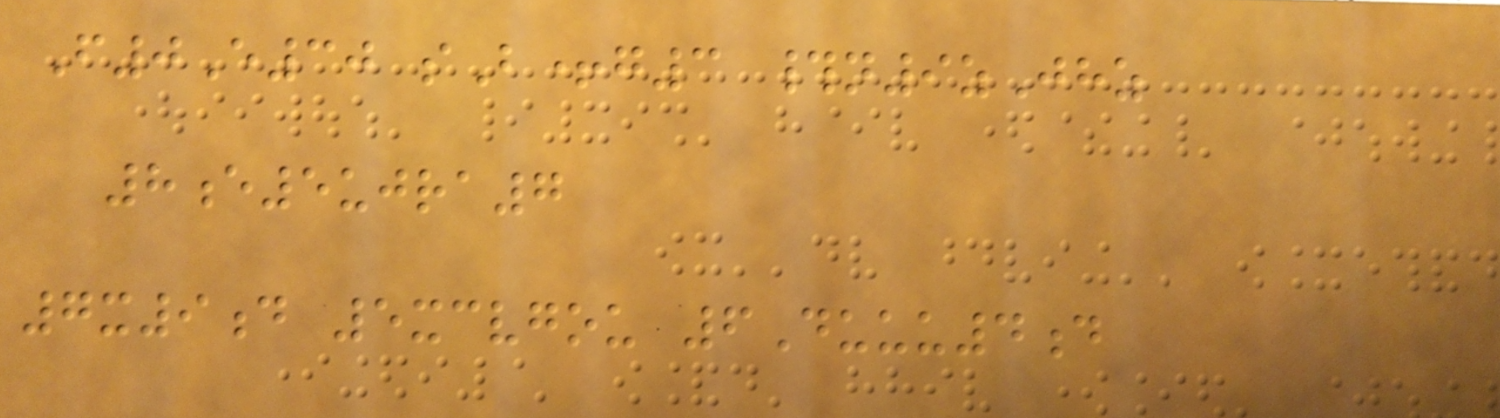F0E30 sB+g3 #n9zJhz
8e5ujra7
7x9d 5xcvgou 6Duuu4d
